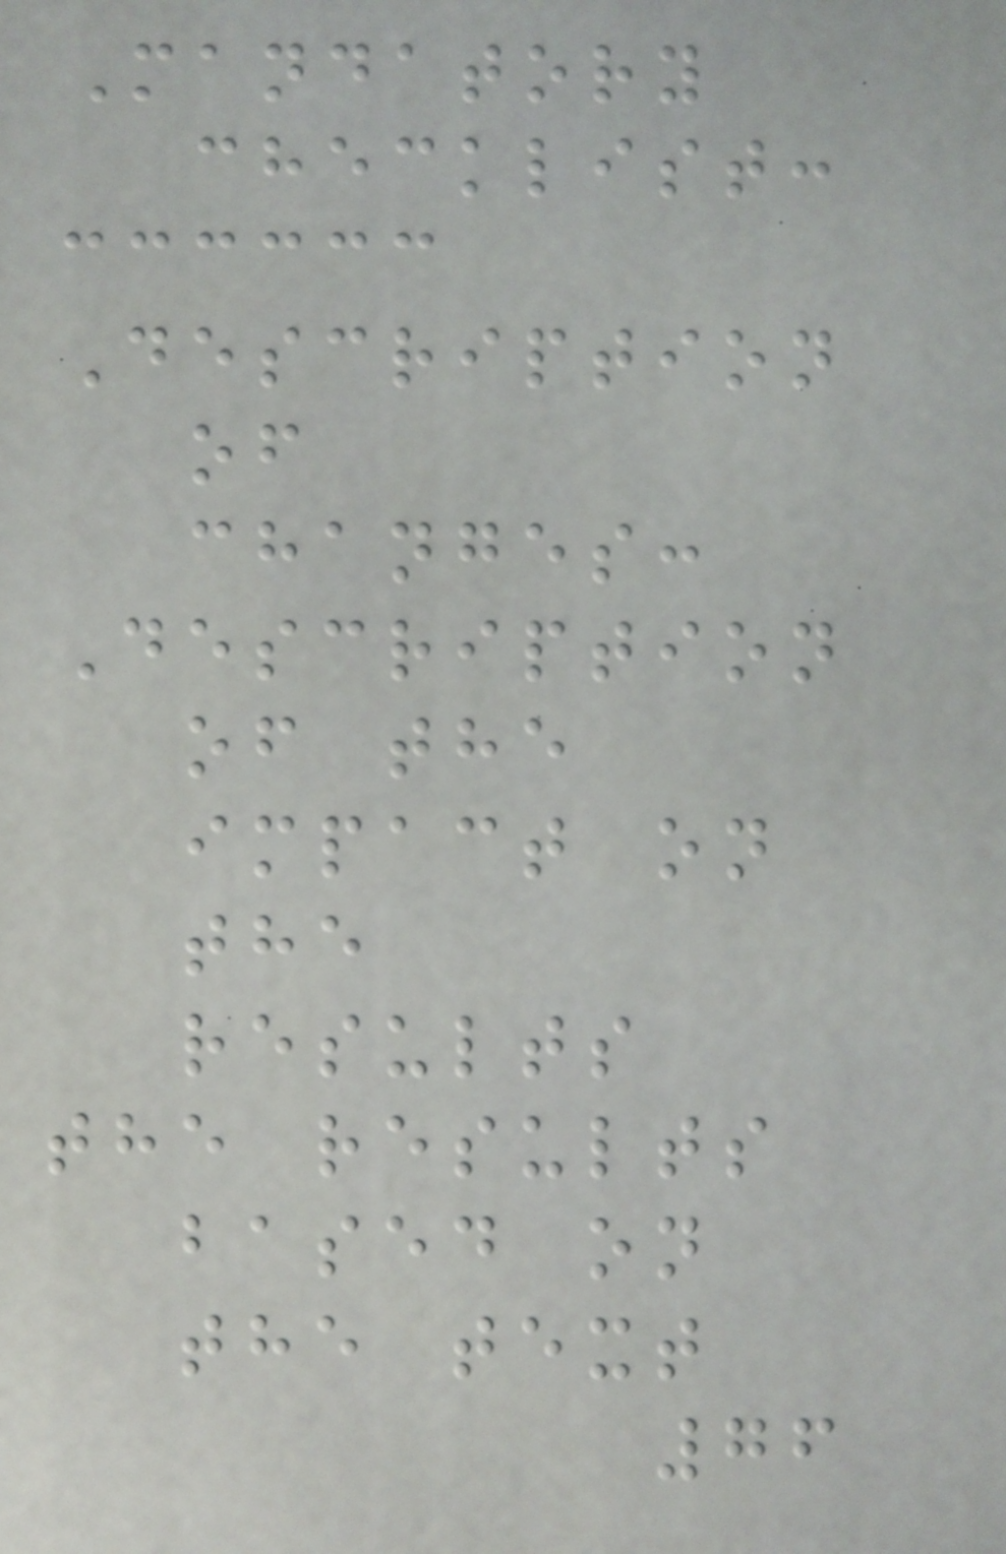Mandatory
checklist:
Description
of
changes:
Description
of the
impact on
the
results
the results
based on
the text
76
